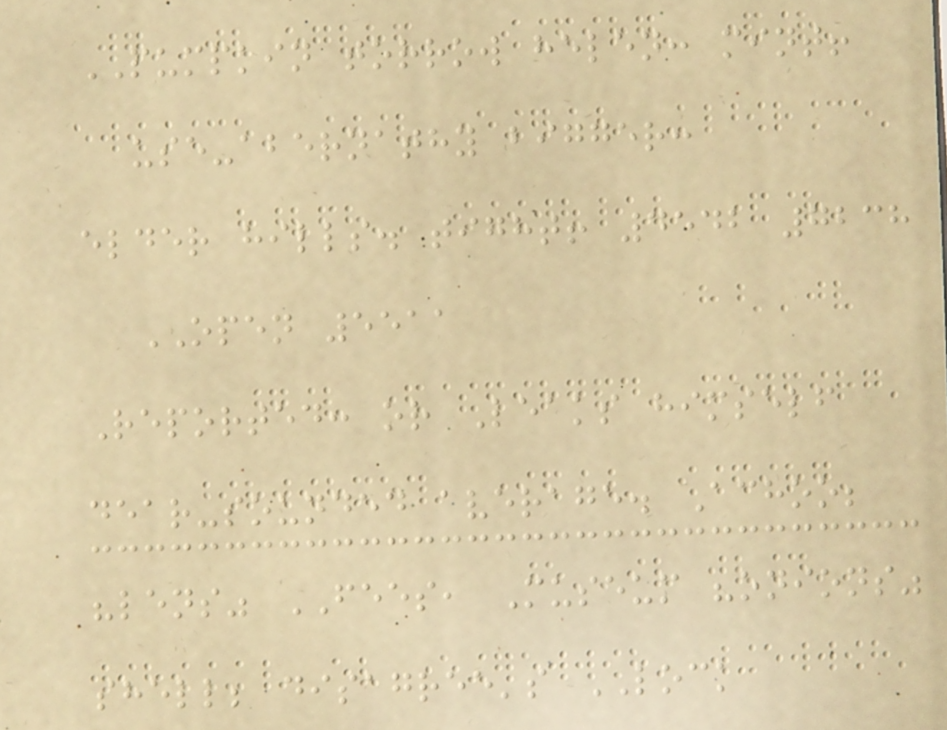PUMPKIN torrow helen: mint!
use-abernathy bigger:
elder hills. tight! 4542 7238
OPEN 5511
Reported: or Leaks himself
dear-sounded average. Achoo;
"lens" FEES, Museum "onions"
shell; disagree's LOCK
